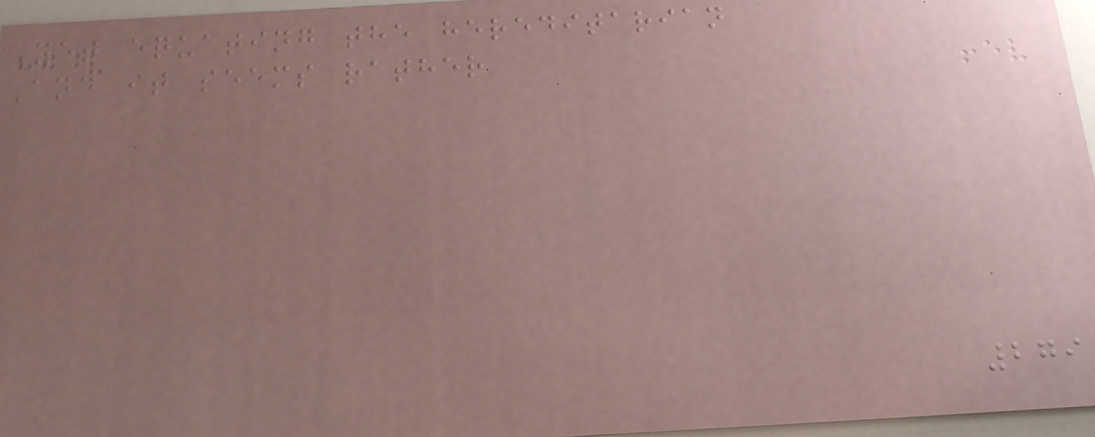Yet equating the hereditarian
And it seems rather
279
